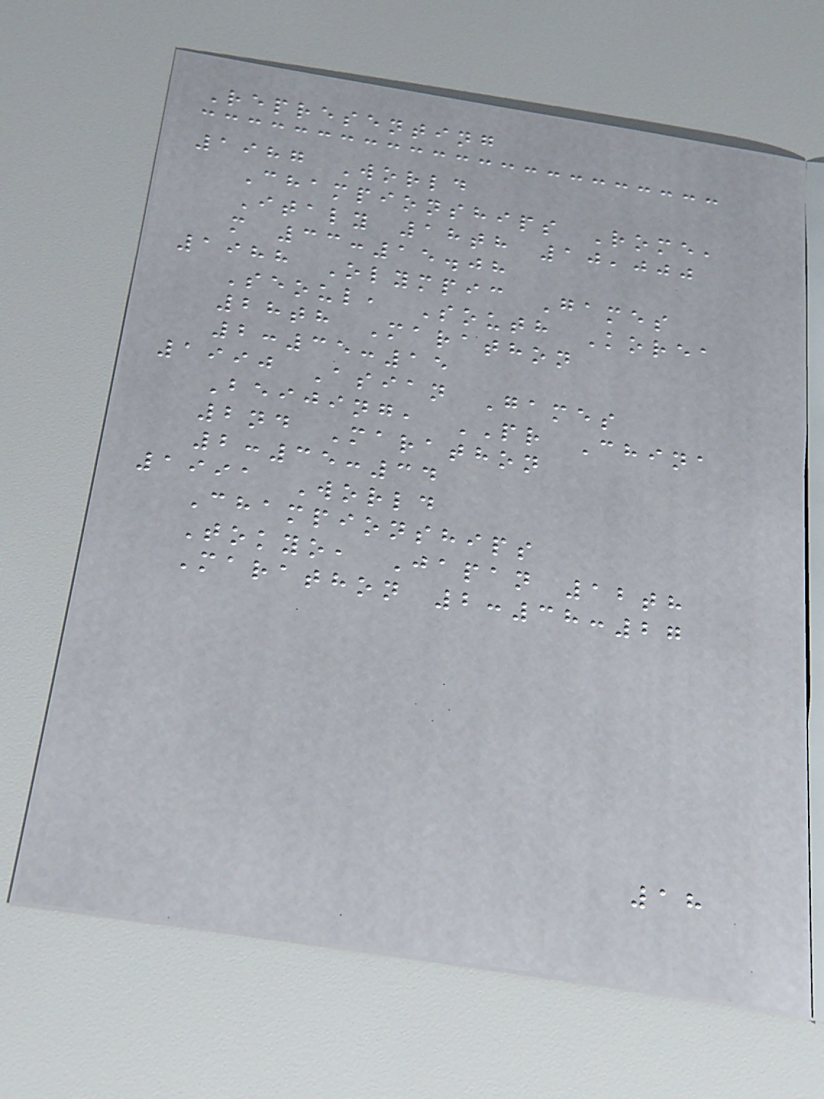Representing
1987 World
Championships Rome,
Italy 18th 10,000
m 33:15.08
1988 Olympic Games
Seoul, South Korea
28th Marathon
2:35:15
1990 Asian Games
Beijing, PR China
2nd Marathon
2:35:34
1991 World
Championships
Tokyo, Japan 12th
Marathon 2:38:27
18
